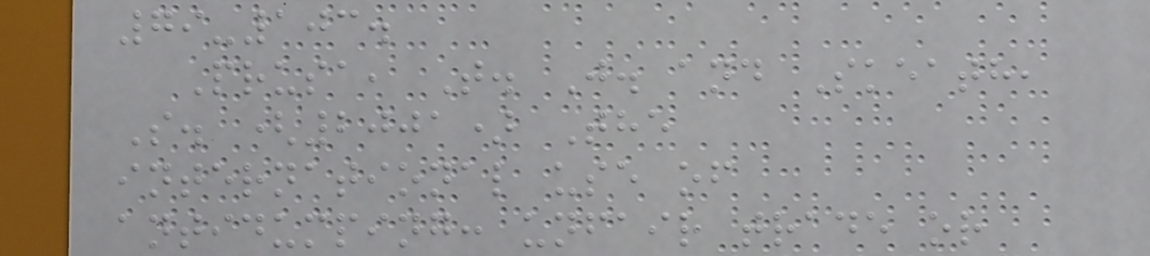79-103.
Prusa, T. J. and Skeath,
S. (2001) The
international use of
antidumping: unfair trade or
